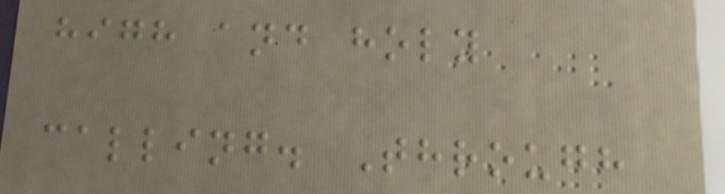high and holy
calling. Through
